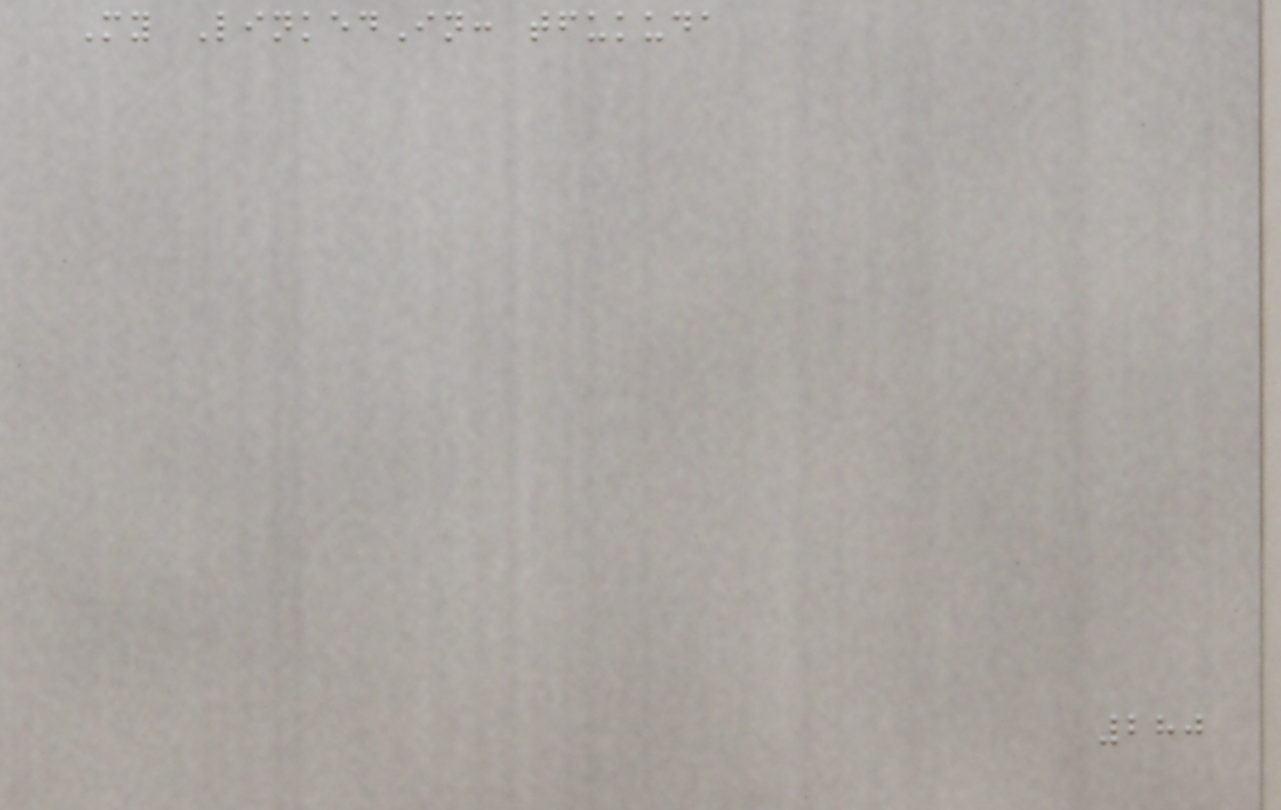My LinkedIn: tfukuda
280
